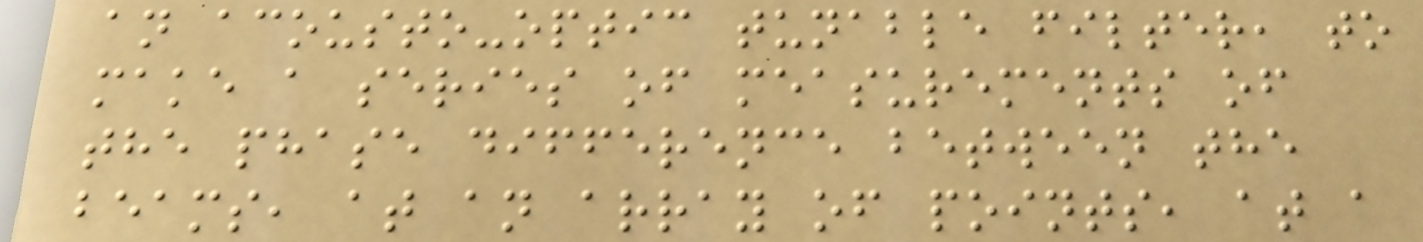an acousto-optic tunable filter, to
make a series of measurements of
the phase difference between the
beams, at an array of points, at a
